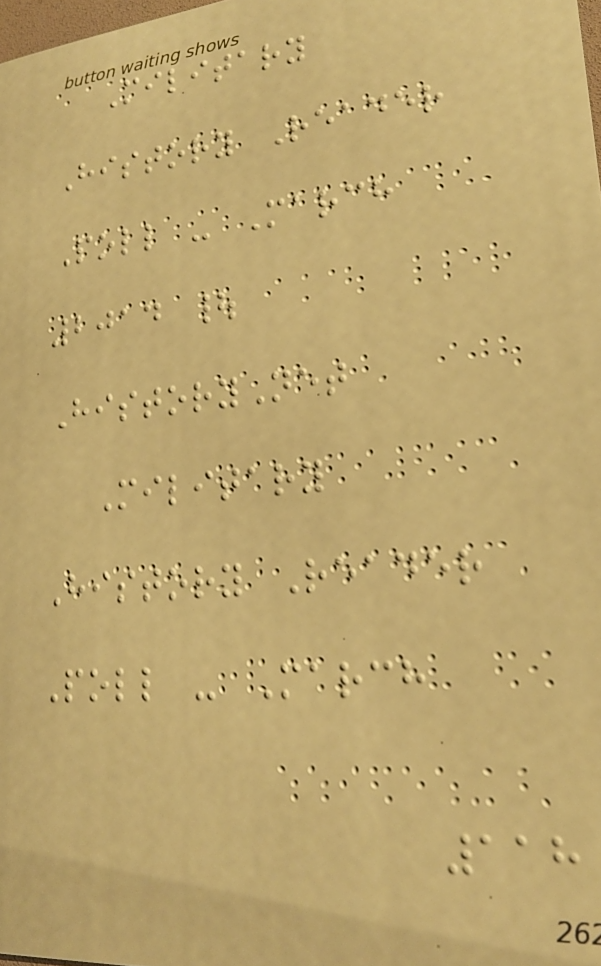Military
History Reader
Poll - March
2014 |
HistoryNet
Military
History Reader
Poll - March
118
